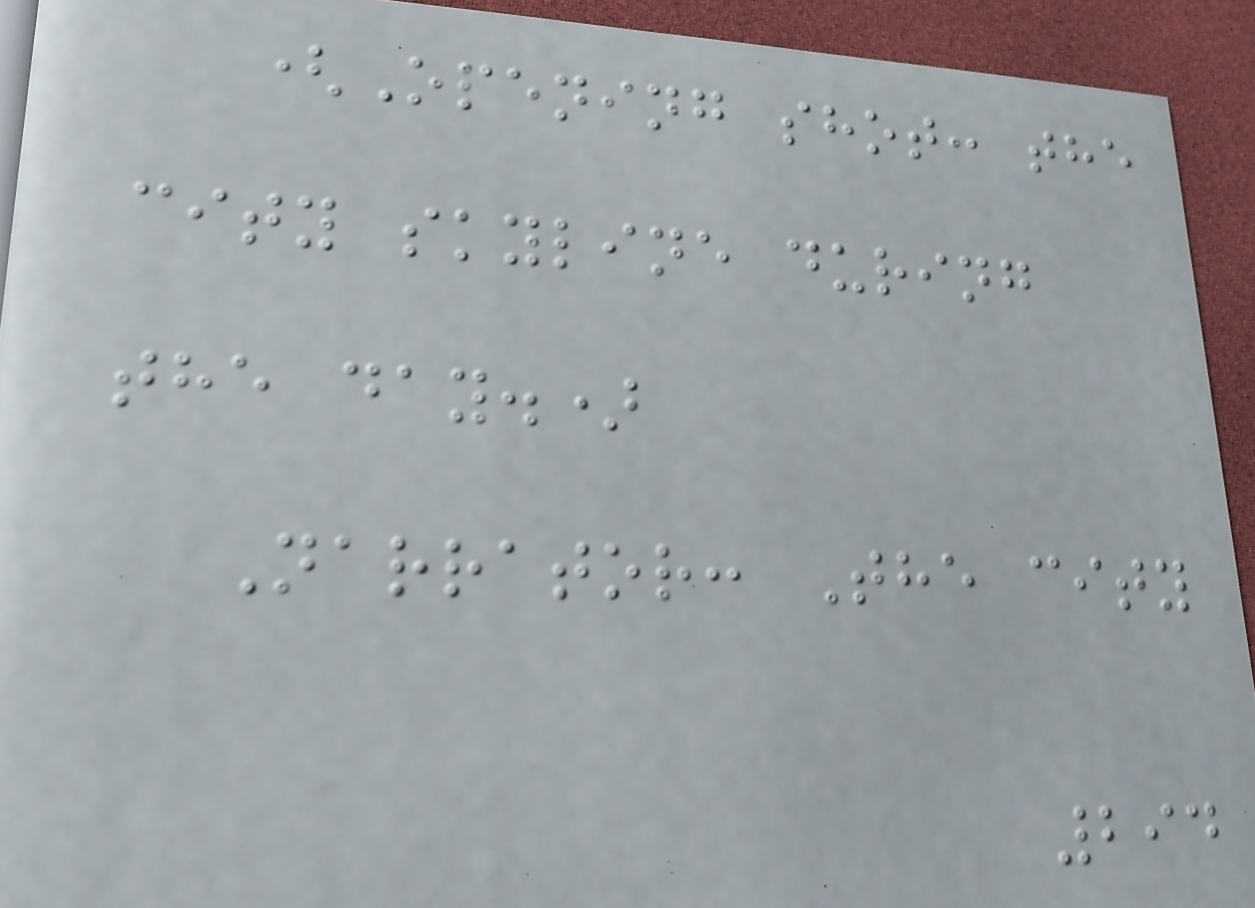(Opening shot: the
city skyline during
the day.)
Narrator: The city
294
